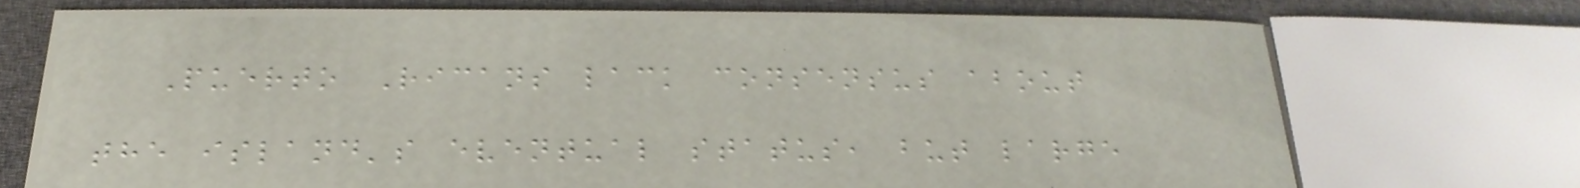Puerto Ricans lack consensus about
the island's eventual status, but large
